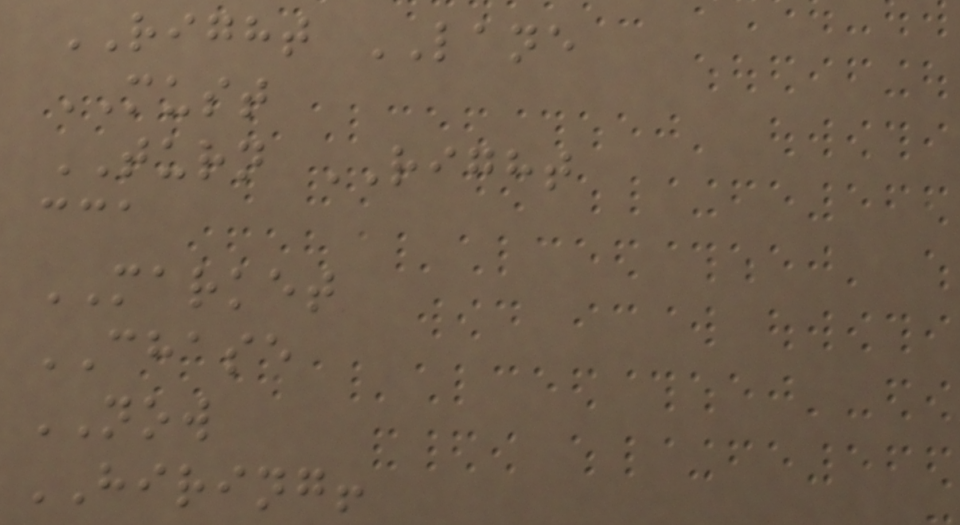RIGHT LANE
MUST
TURN RIGHT
cca
MARKET
CHASE
NOW
HIRING!
